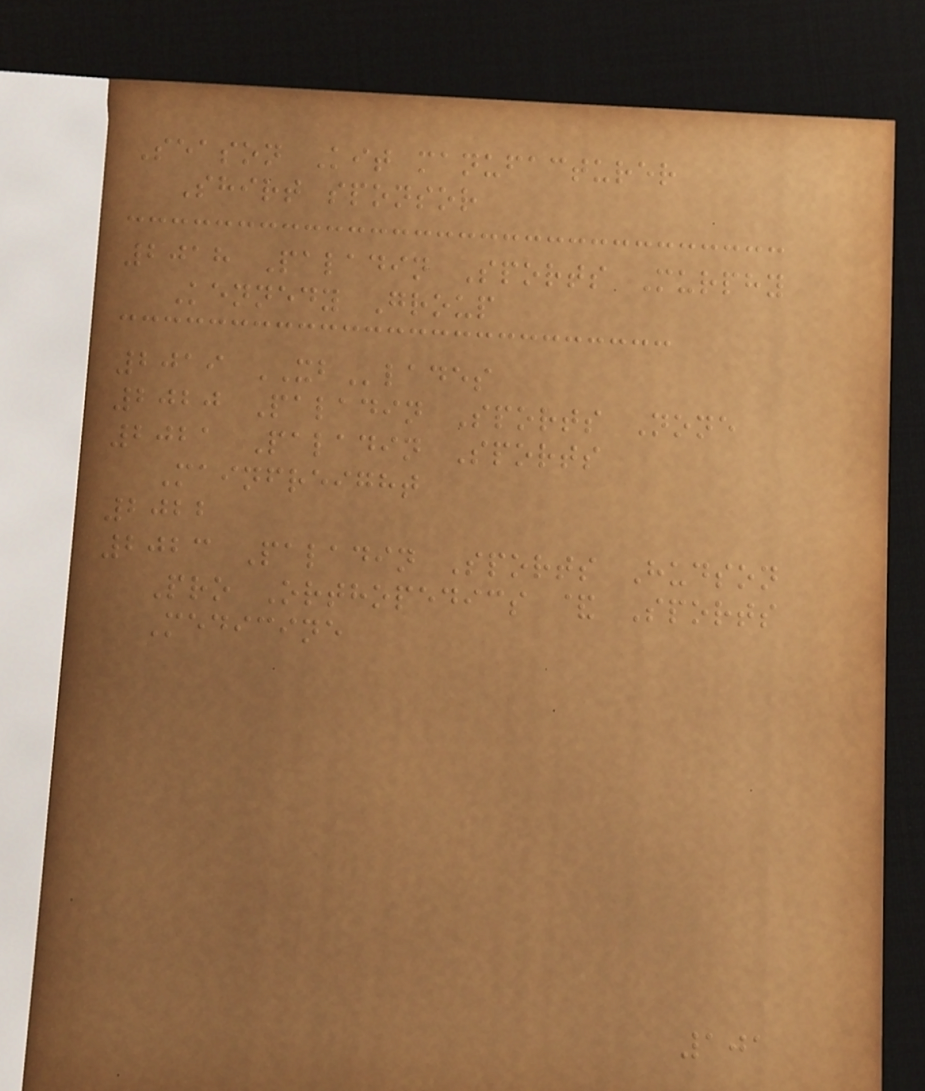Season Kit manufacturer
Shirt sponsor
2018 Paladin Sports Murphy
Kennedy Group
2019 XBlades
2020 Paladin Sports None
2021 Paladin Sports
Mainfreight
2022
2023 Paladin Sports Hudson
Pro Orthopedics & Sports
Medicine
101
